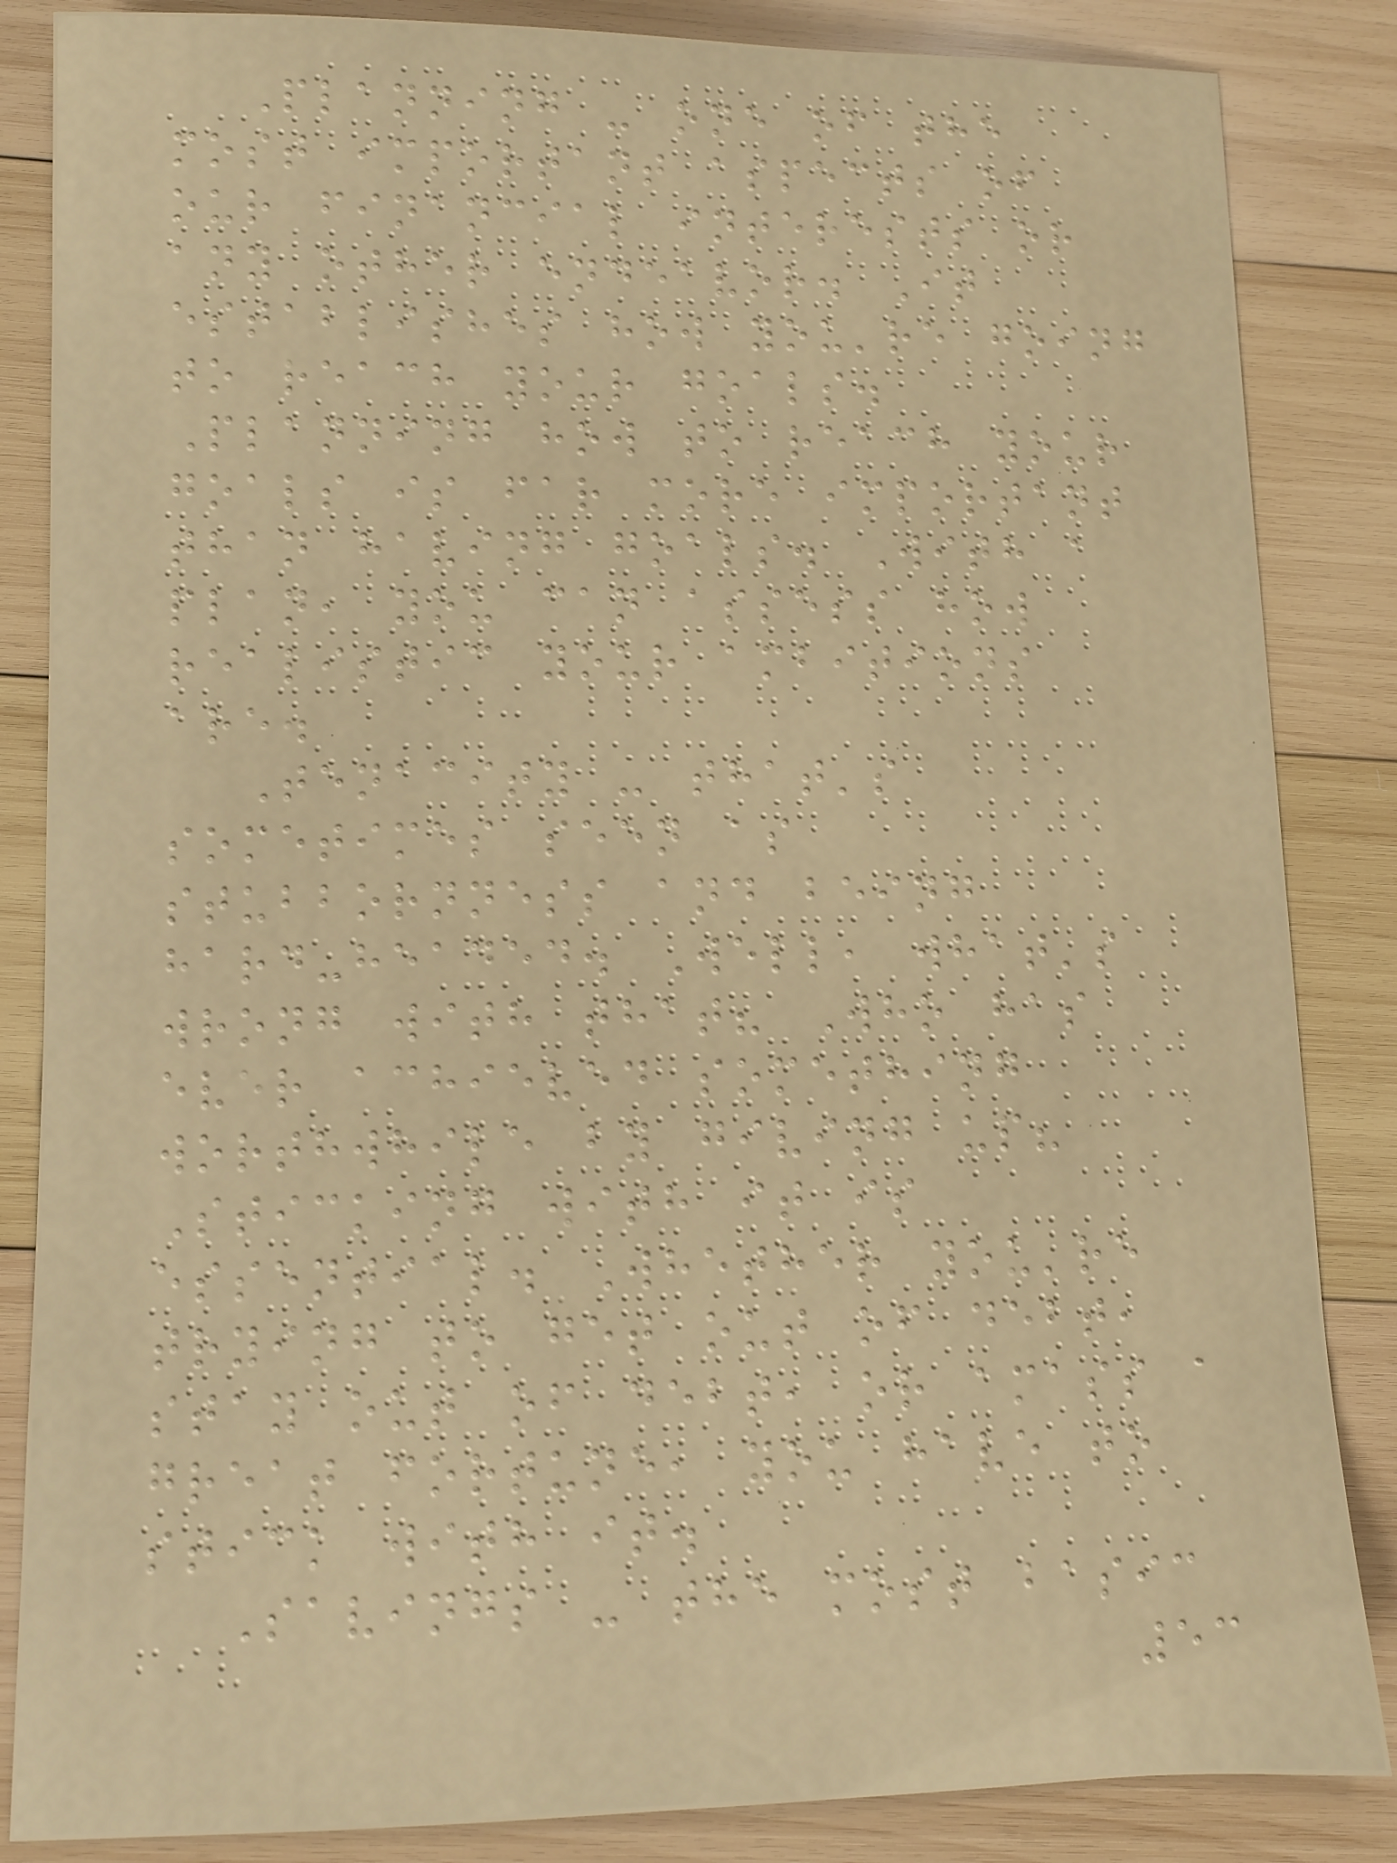Planning - one of the
most important aspects of
our financial interests or
any other endeavor. It
establishes how you're going
to reach your goals.
Planning how to reach your
goals is far more important
than having goals. With a
plan, you can assess how
realistic your ambitions
are.
Tenacity - that's
sometimes seen as
stubbornness and being
hard-headed. Well, what's
wrong with that? Who has
ever achieved something
worthwhile by giving up?
Sticking with it is
essential. Whether you're
trying to get out of debt,
stay out of debt, or amass a
great fortune, you have to
stick with it.
Savings - the most basic
53
